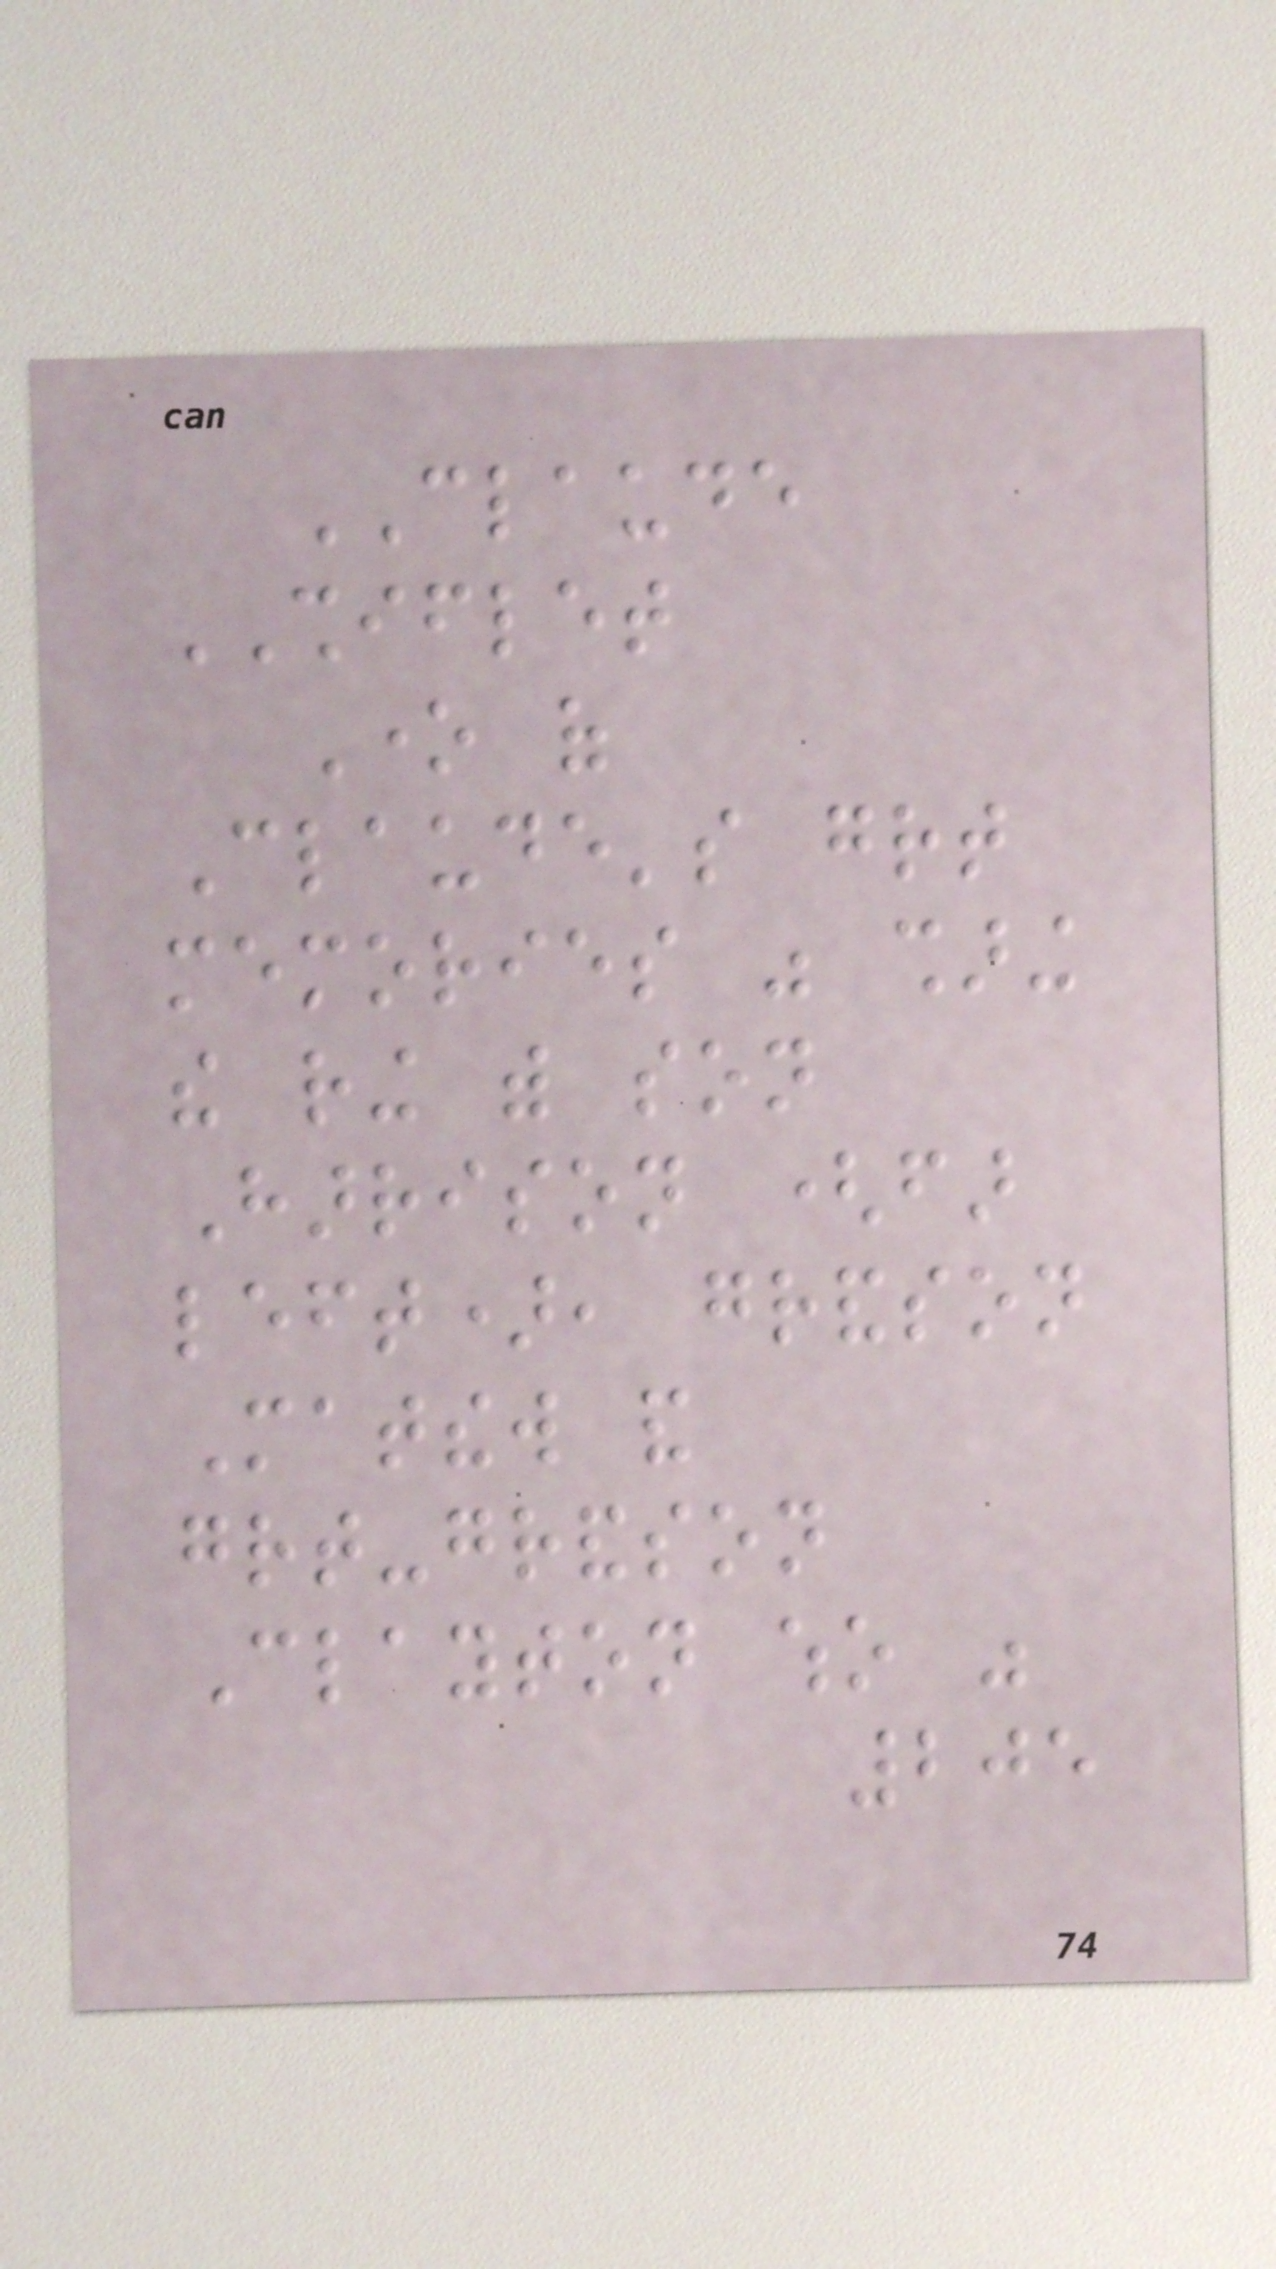CLAUDE
SHIFLET
One of
Claude's great
memories was sharing
the ring with son
Harrison (far
left), grandson
Matthew and
great-grandson
Clayton who was
205
